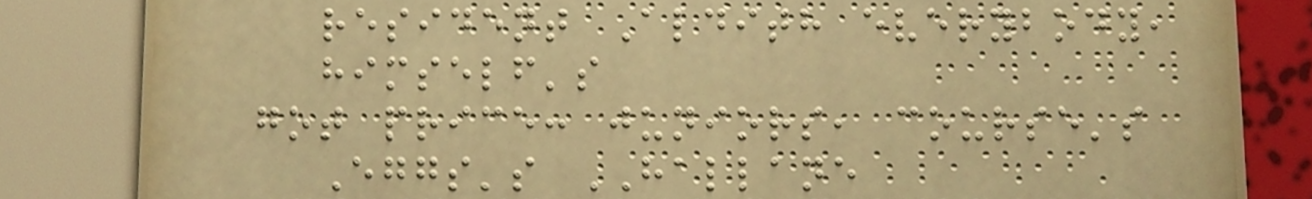resident Aldith everybody,
himself's
got price: juniors, course's
Eggs's HALLANE
